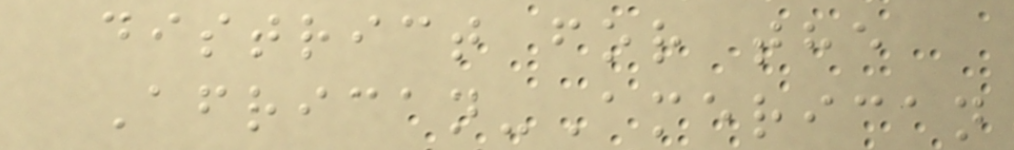district for the
African-American
